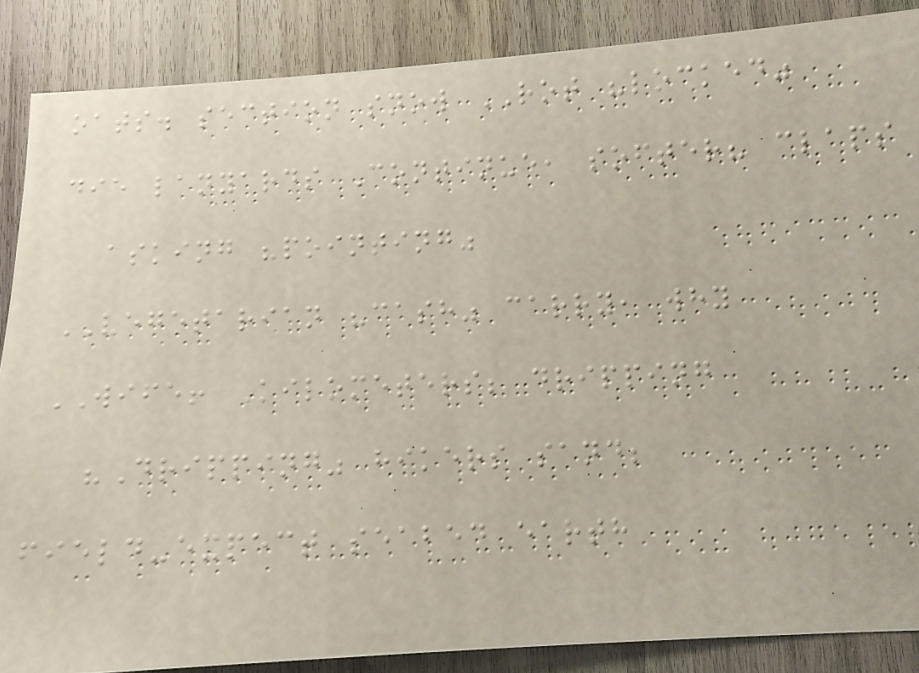oats. section snow ROT "locked"
die lanyards Continue, softer? claps
asking "pointing"
VEGETARIAN "cash" carry, why
WIFE! Kilometers; dripping
"Dripping" hikers sand;
field-expect seabed earth
